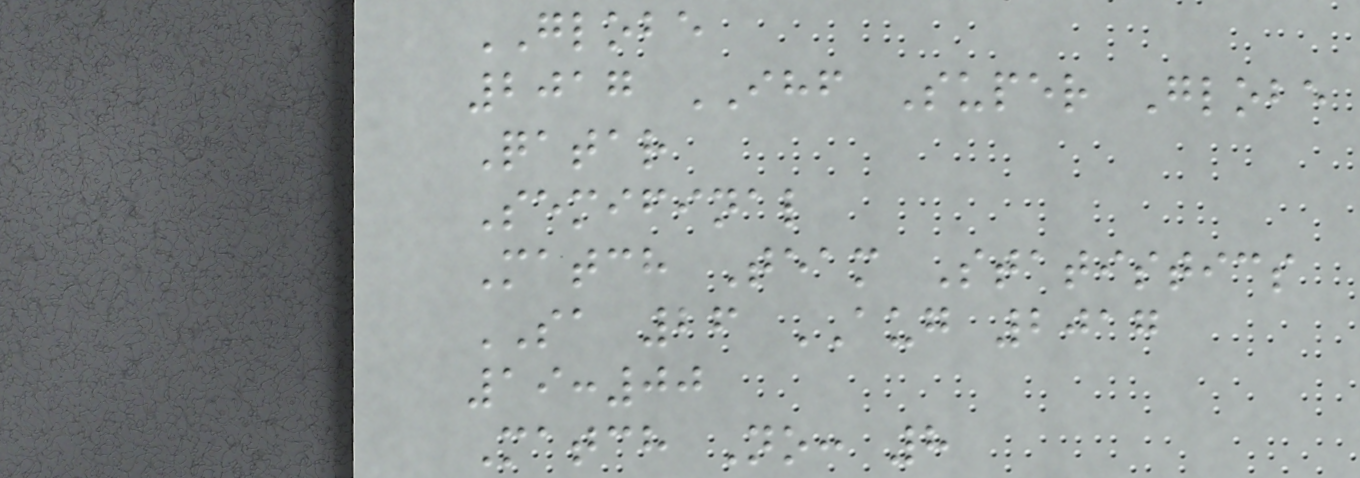GLOBE
2017 IHF Super Globe
Qatar
Semifinal
Match Team Statistics
SA 26 AUG 2017
19:00
Match No: 8
